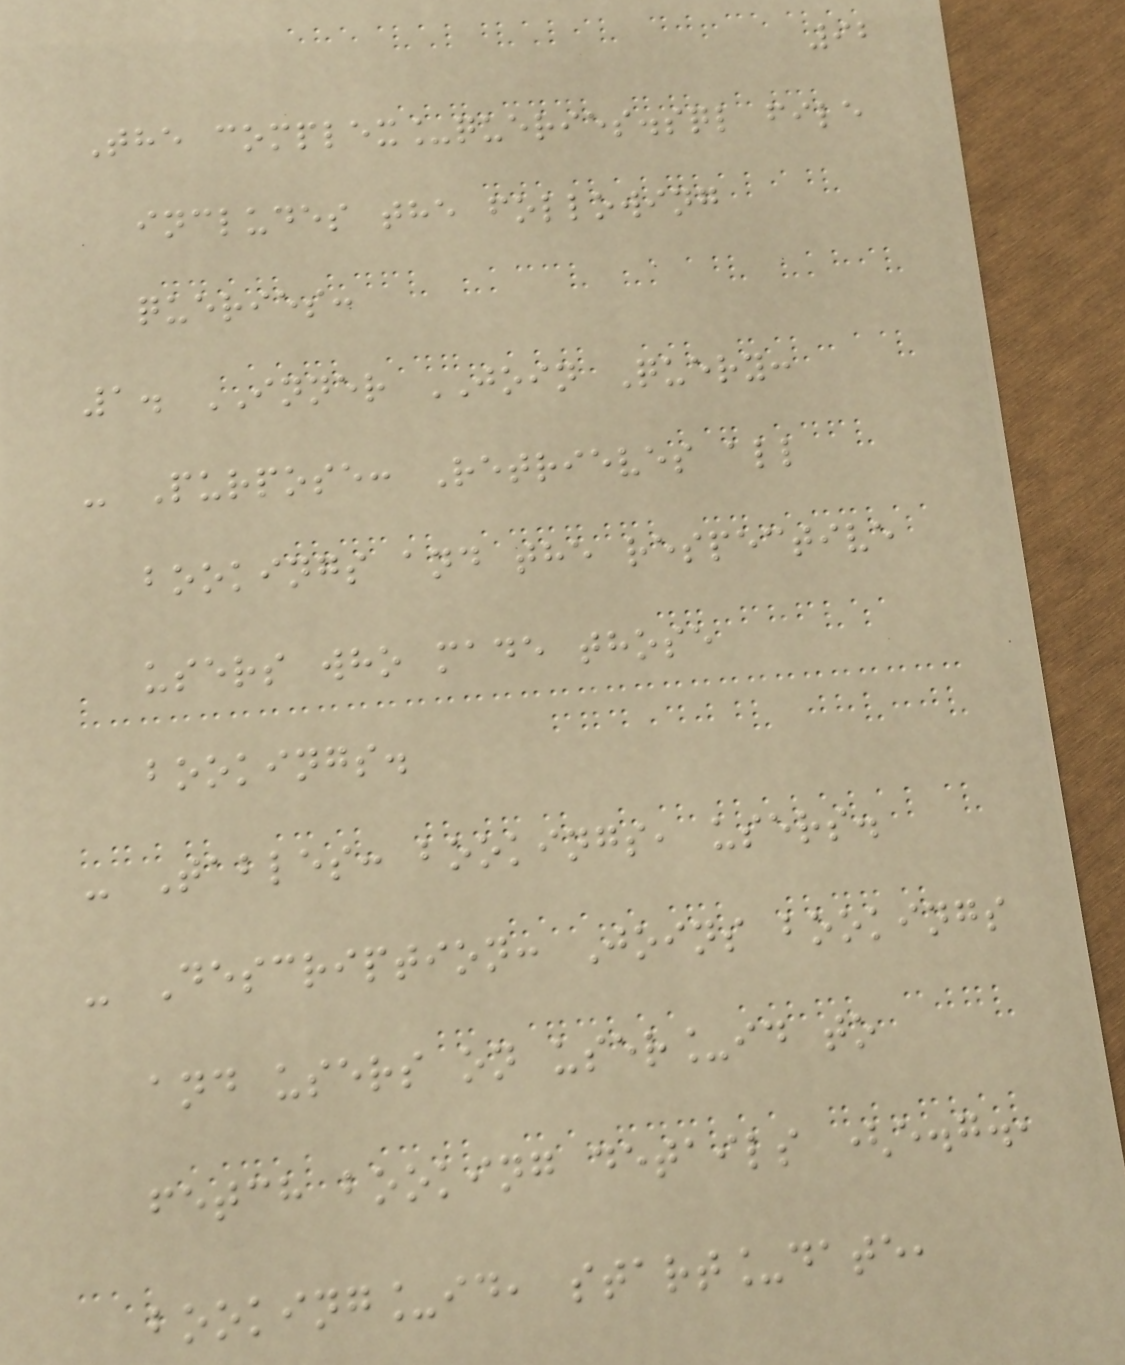92
The complex_queries.sql file
includes the following
queries:
1. INNER JOIN Query:
- Purpose: Retrieves all
bookings and the respective
users who made those
bookings.
- Tables: bookings, users.
- Description: Joins bookings
and users on user_id to
fetch booking details (e.g.,
booking_id, start_date,
